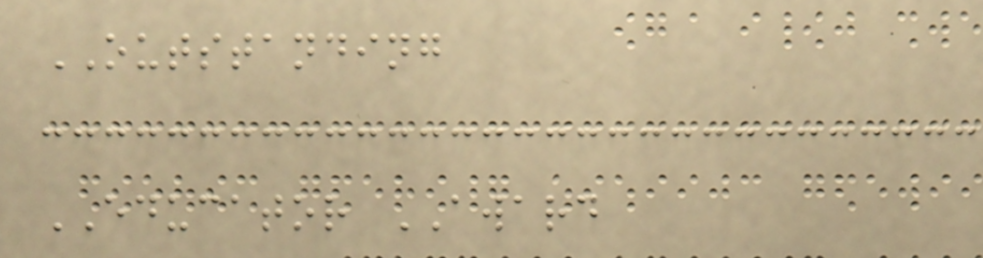OUTSTANDING
EDUCATOR AWARD
